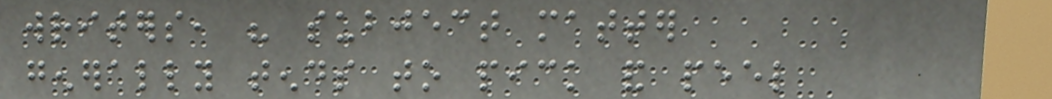writers, his subject matter
generally tends to pick and peel
